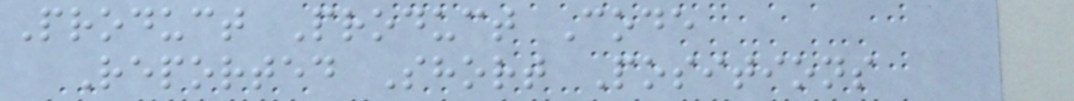Product Product Code
Reported Short Positions
